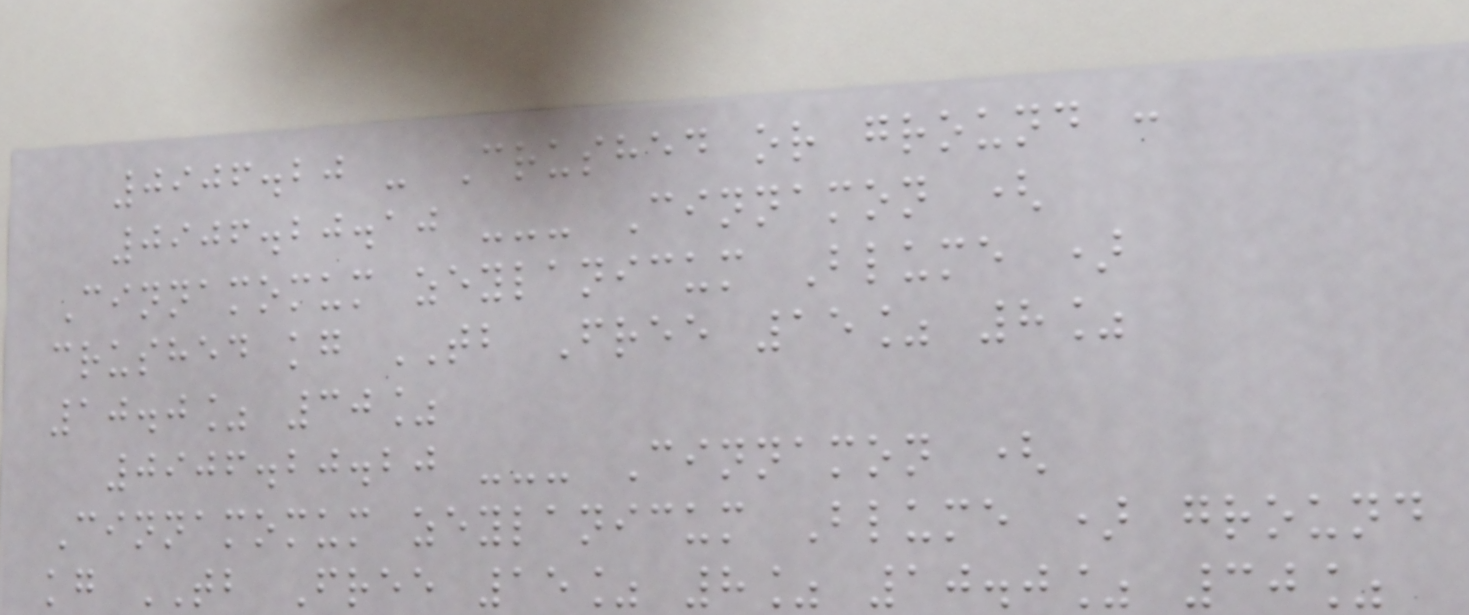0906.20 - Crushed or ground :
0906.20.10 --- Cinnamon (
Cinnamomum zeylanicum Blume )
crushed kg TB Free 15% 8%
10.0% 30%
0906.20.20 --- Cinnamon (
Cinnamomum zeylanicum Blume ) ground
kg TB Free 15% 8% 10.0% 30%
